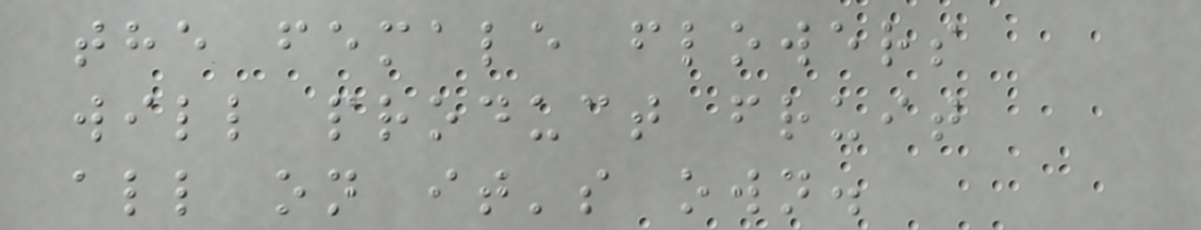the female flowers
will product fruit
all on it's own.
